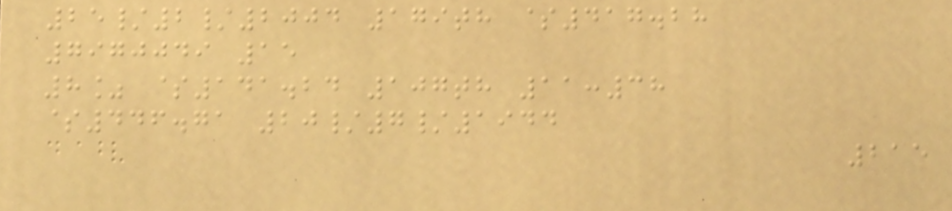25/2/2004 179th $417.28
7970049 15
8% $141.24 107th 11:38
$446.71 20/7/1944
215
